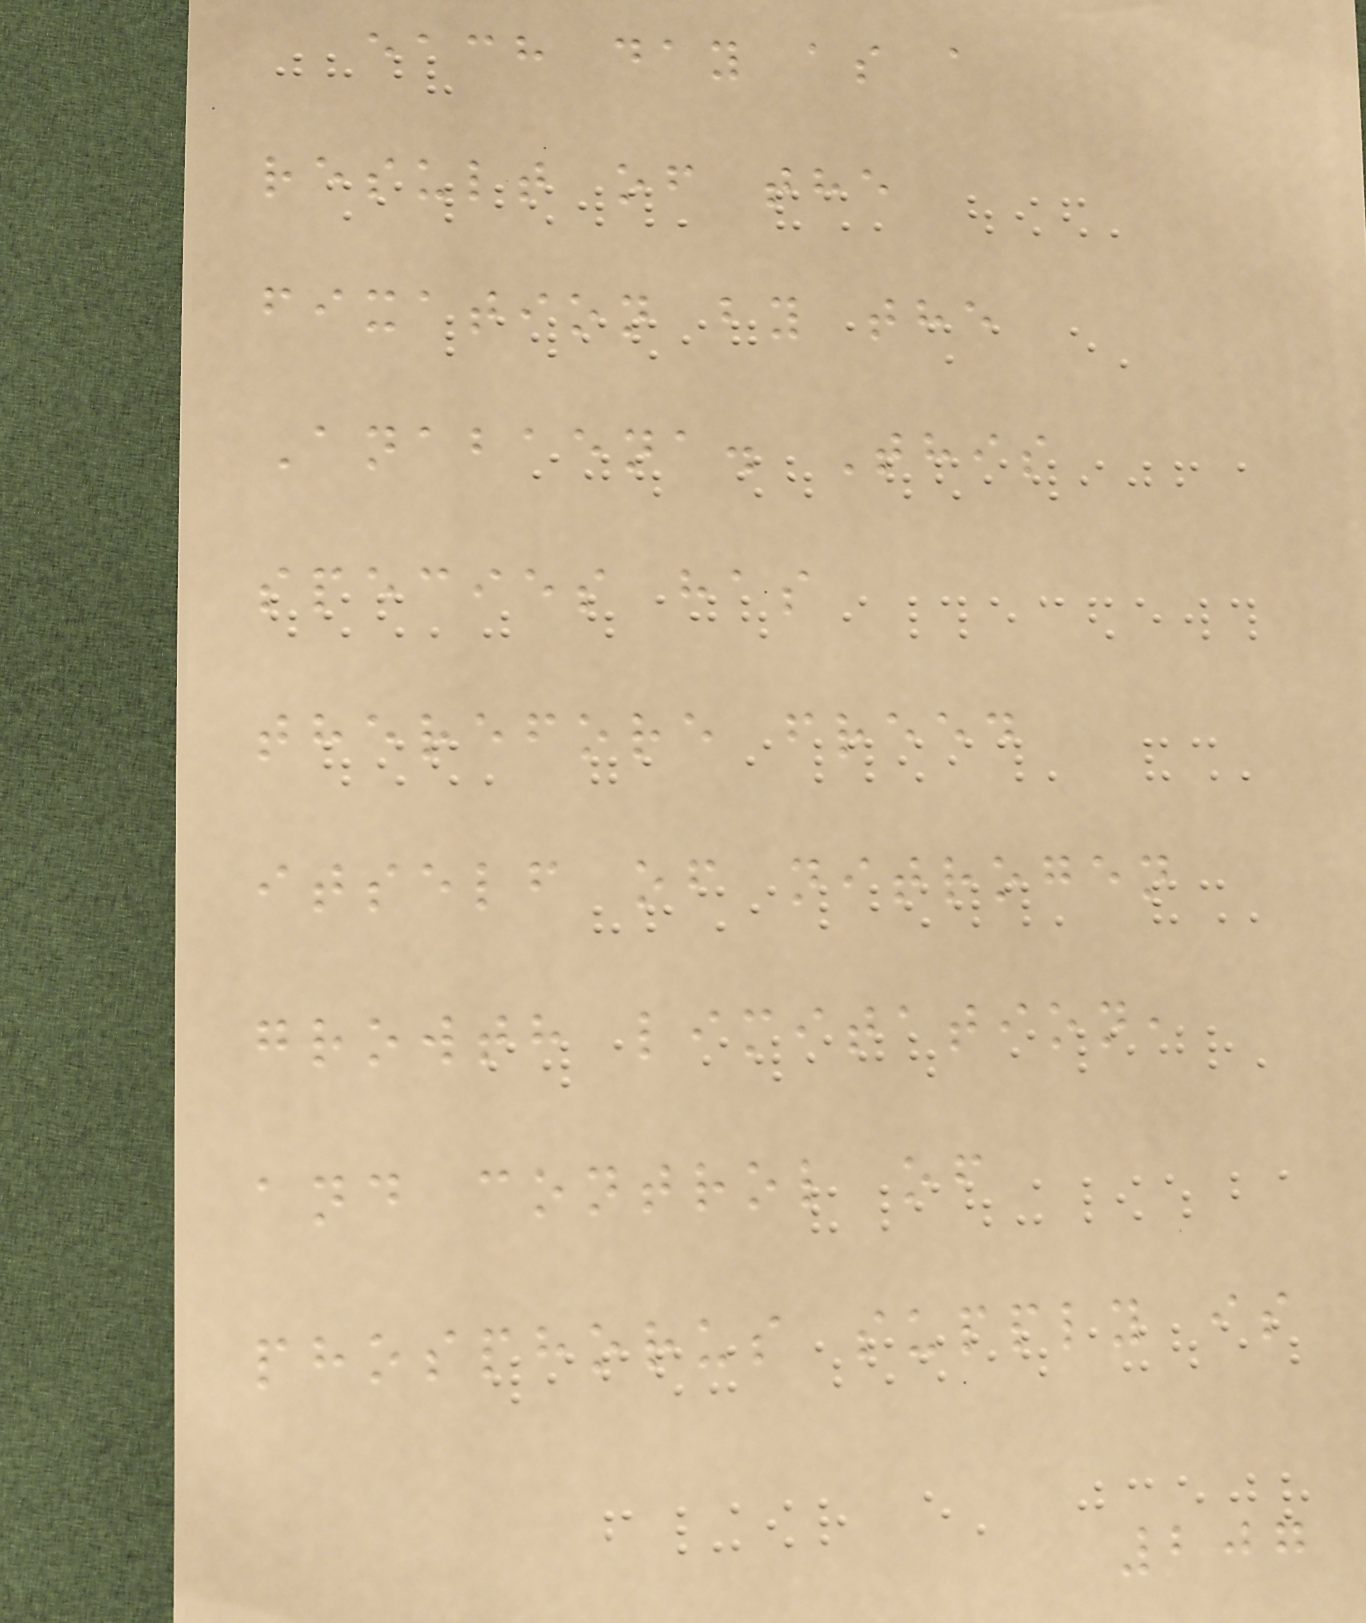each day as a
result of the
fixation by the
Anabaena. This
species has
therefore freed
itself of nitrogen
growth limitation,
and control of
phosphorus supply is
207
